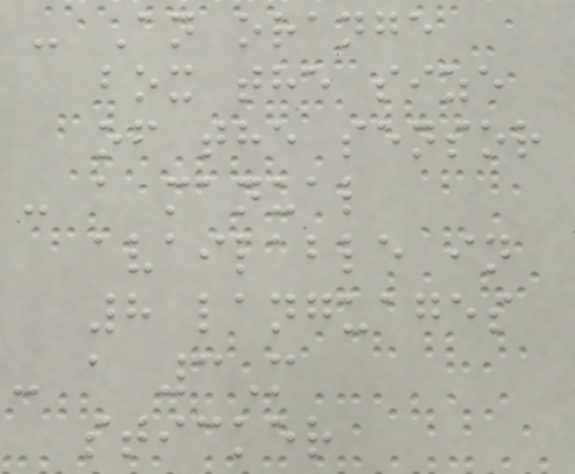- An orange
box the size
of the sensor
- a manual
available in
8 languages
- a 3M
sticker
